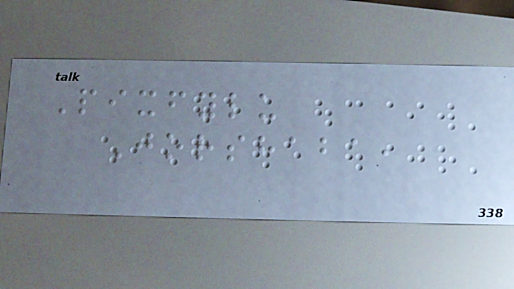Pixfylu
Jorshaba,
